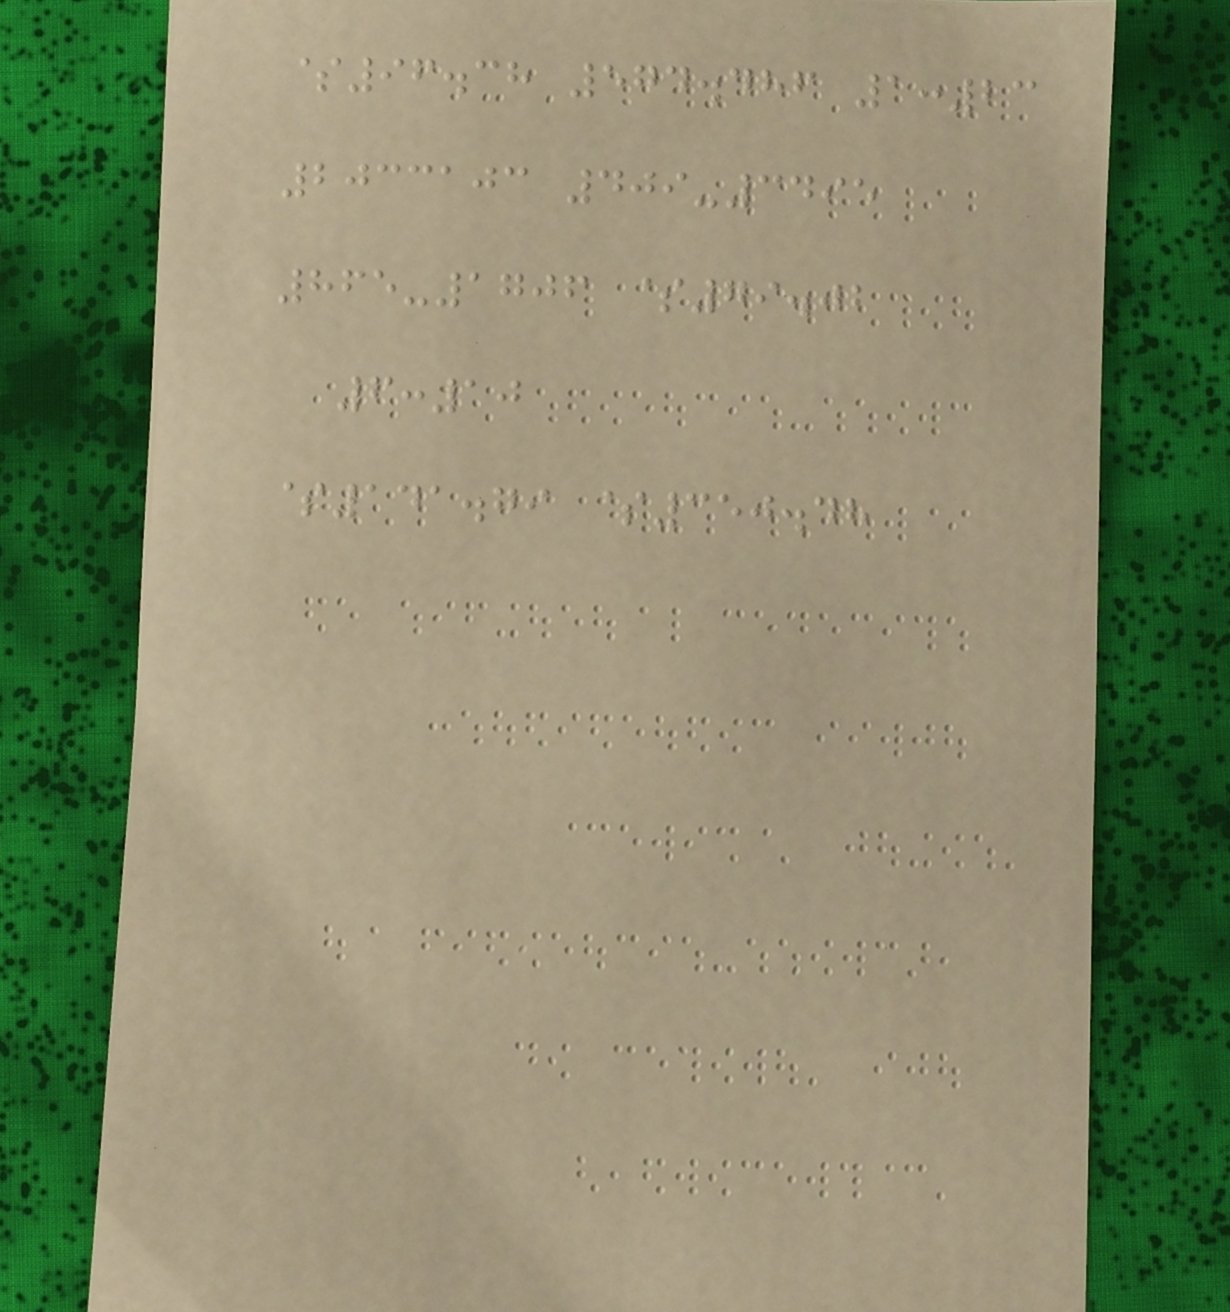$96.38 574.486 1:23
2033103 409-3495
865-1706 $79.02
6:10
$141.79 $350.48
